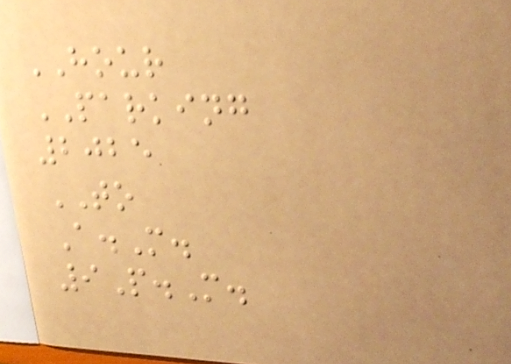HOUR
PARKING
2025
TO
A.M.
9P.M.
